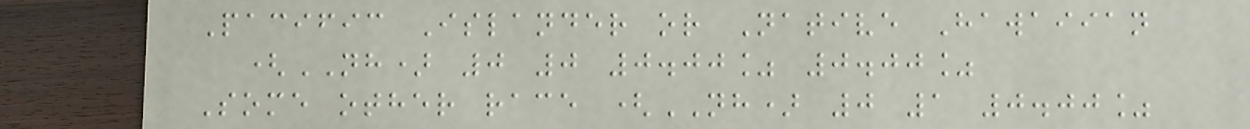Pacific Islander or Native Hawaiian
(NH) 0 0 0.00% 0.00%
Some other race (NH) 0 1 0.00%
